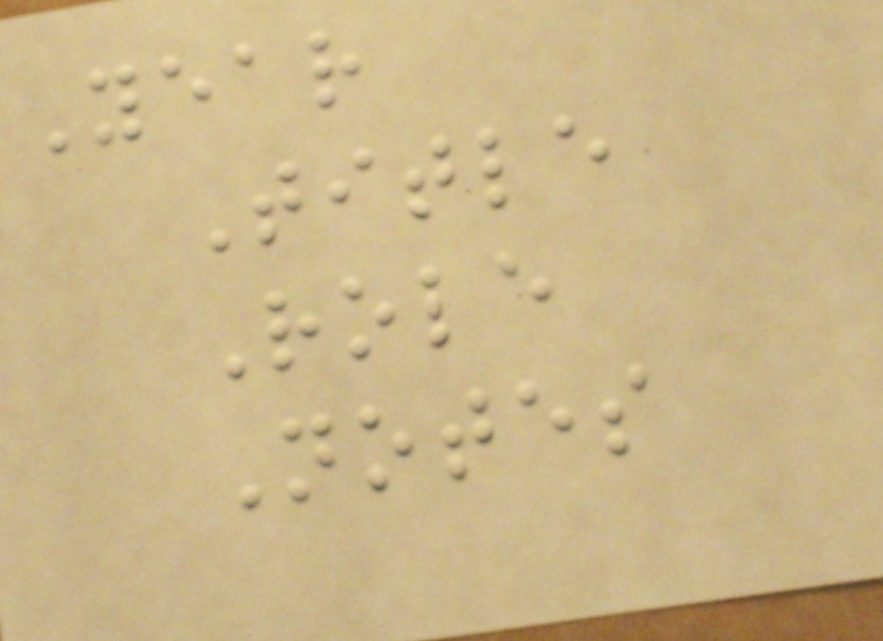Year
Title
Role
Notes
